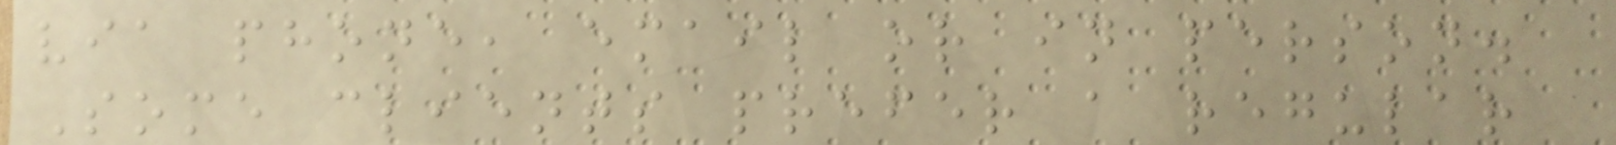via phone, email or in person.
Some clients prefer a regular
